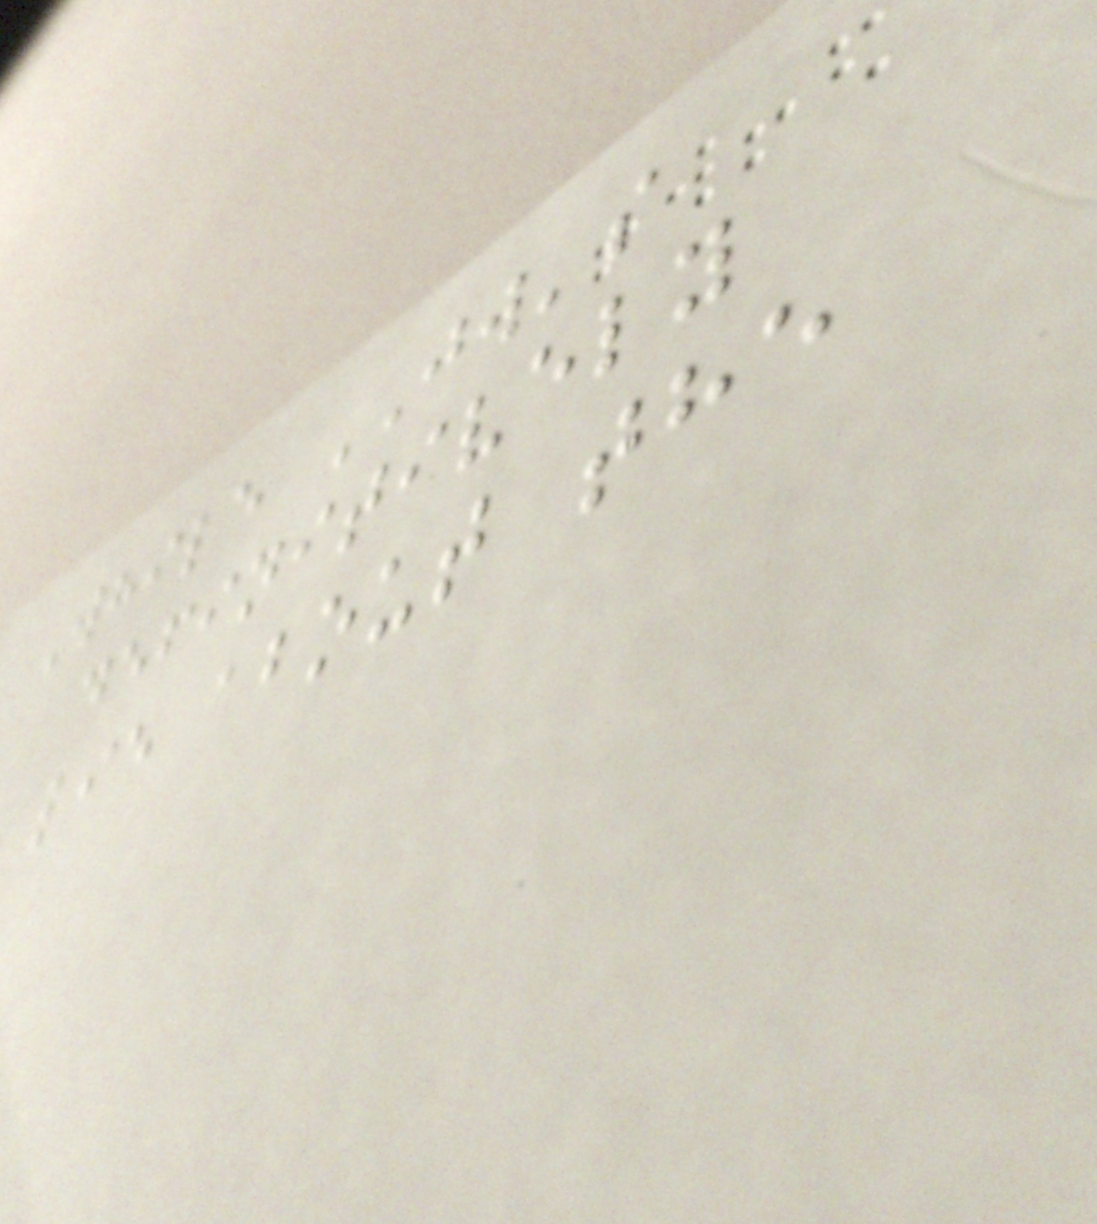While JW's
definitively
lie about the
